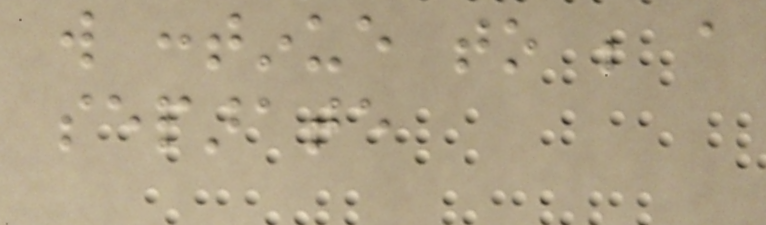will continue to be a
separate
